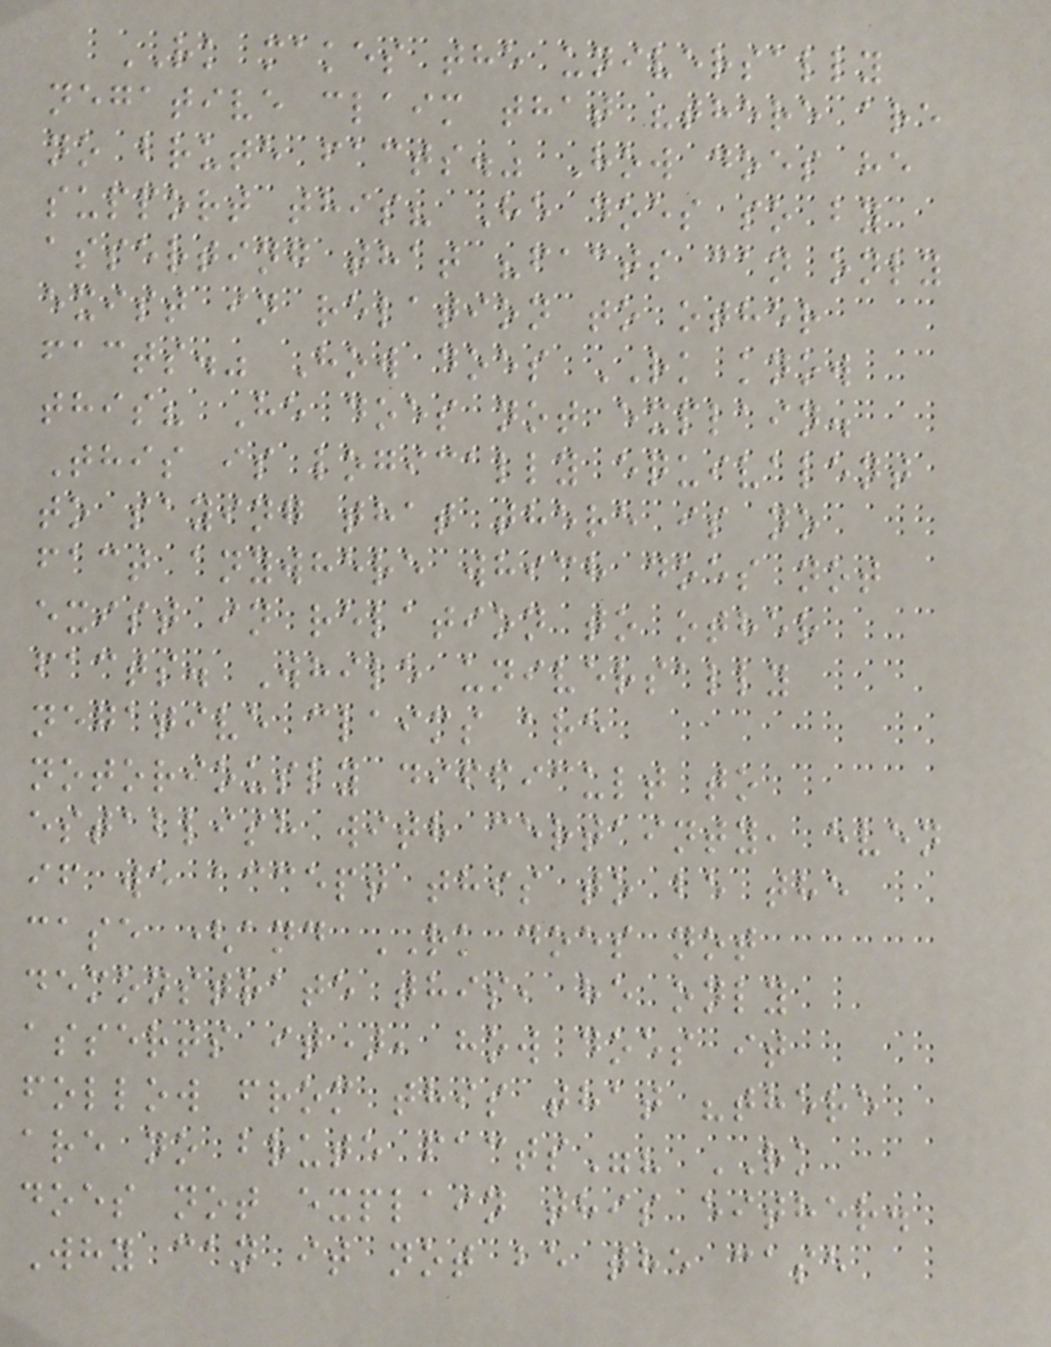RK makes the universally
negative claim that "there are
no brute facts." How does he
support this? He does so by
asserting that "facts can only
exist in relation to other
facts." How does RK know
this? He does not explain.
This is logically equivalent
to saying that there is no
fact anywhere which does not
exist in relation to other
facts. While universally
negative claims are
notoriously difficult to
establish with certainty, even
if we accept this to be the
case (and RK does not
demonstrate this, he only
asserts it), how does it
follow from this that "there
are no brute facts"? RK
does not explain this either.
Why can it not be the case
